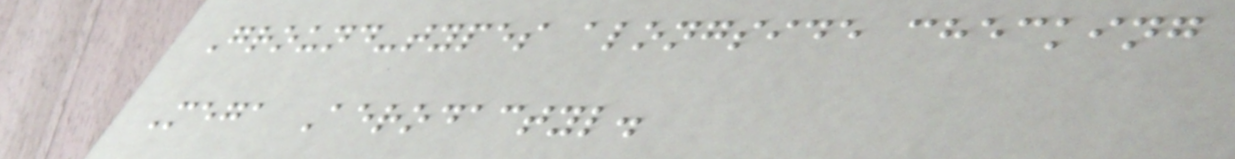Ground-types alongside checking
Mega Aerodactyl.
